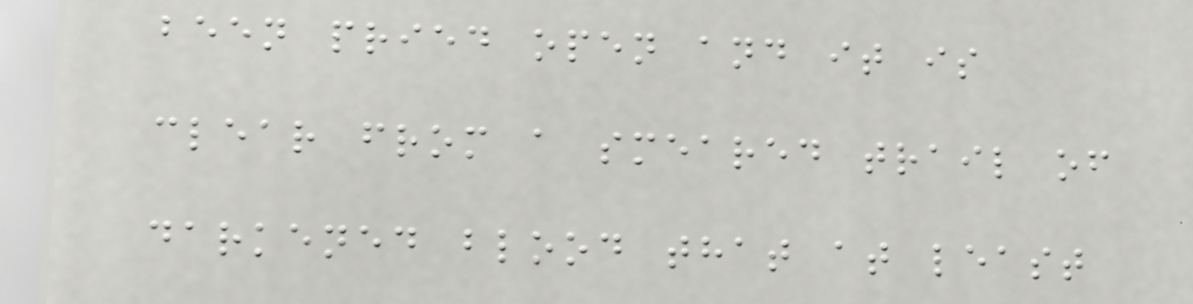been pried open and it is
clear from a smeared trail of
darkened blood that at least
